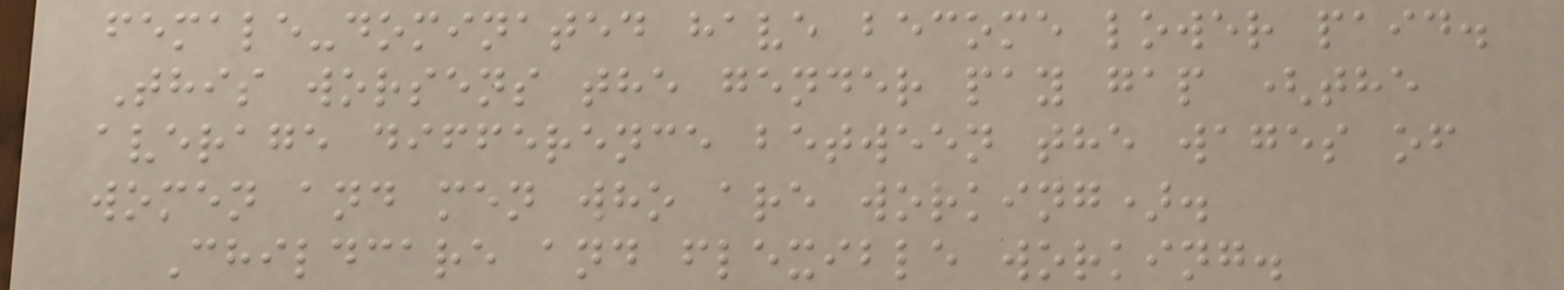female-dominated have become lower paid.
This worsens the gender pay gap (the
average difference between the wages of
women and men who are working).
Childcare and flexible working.
